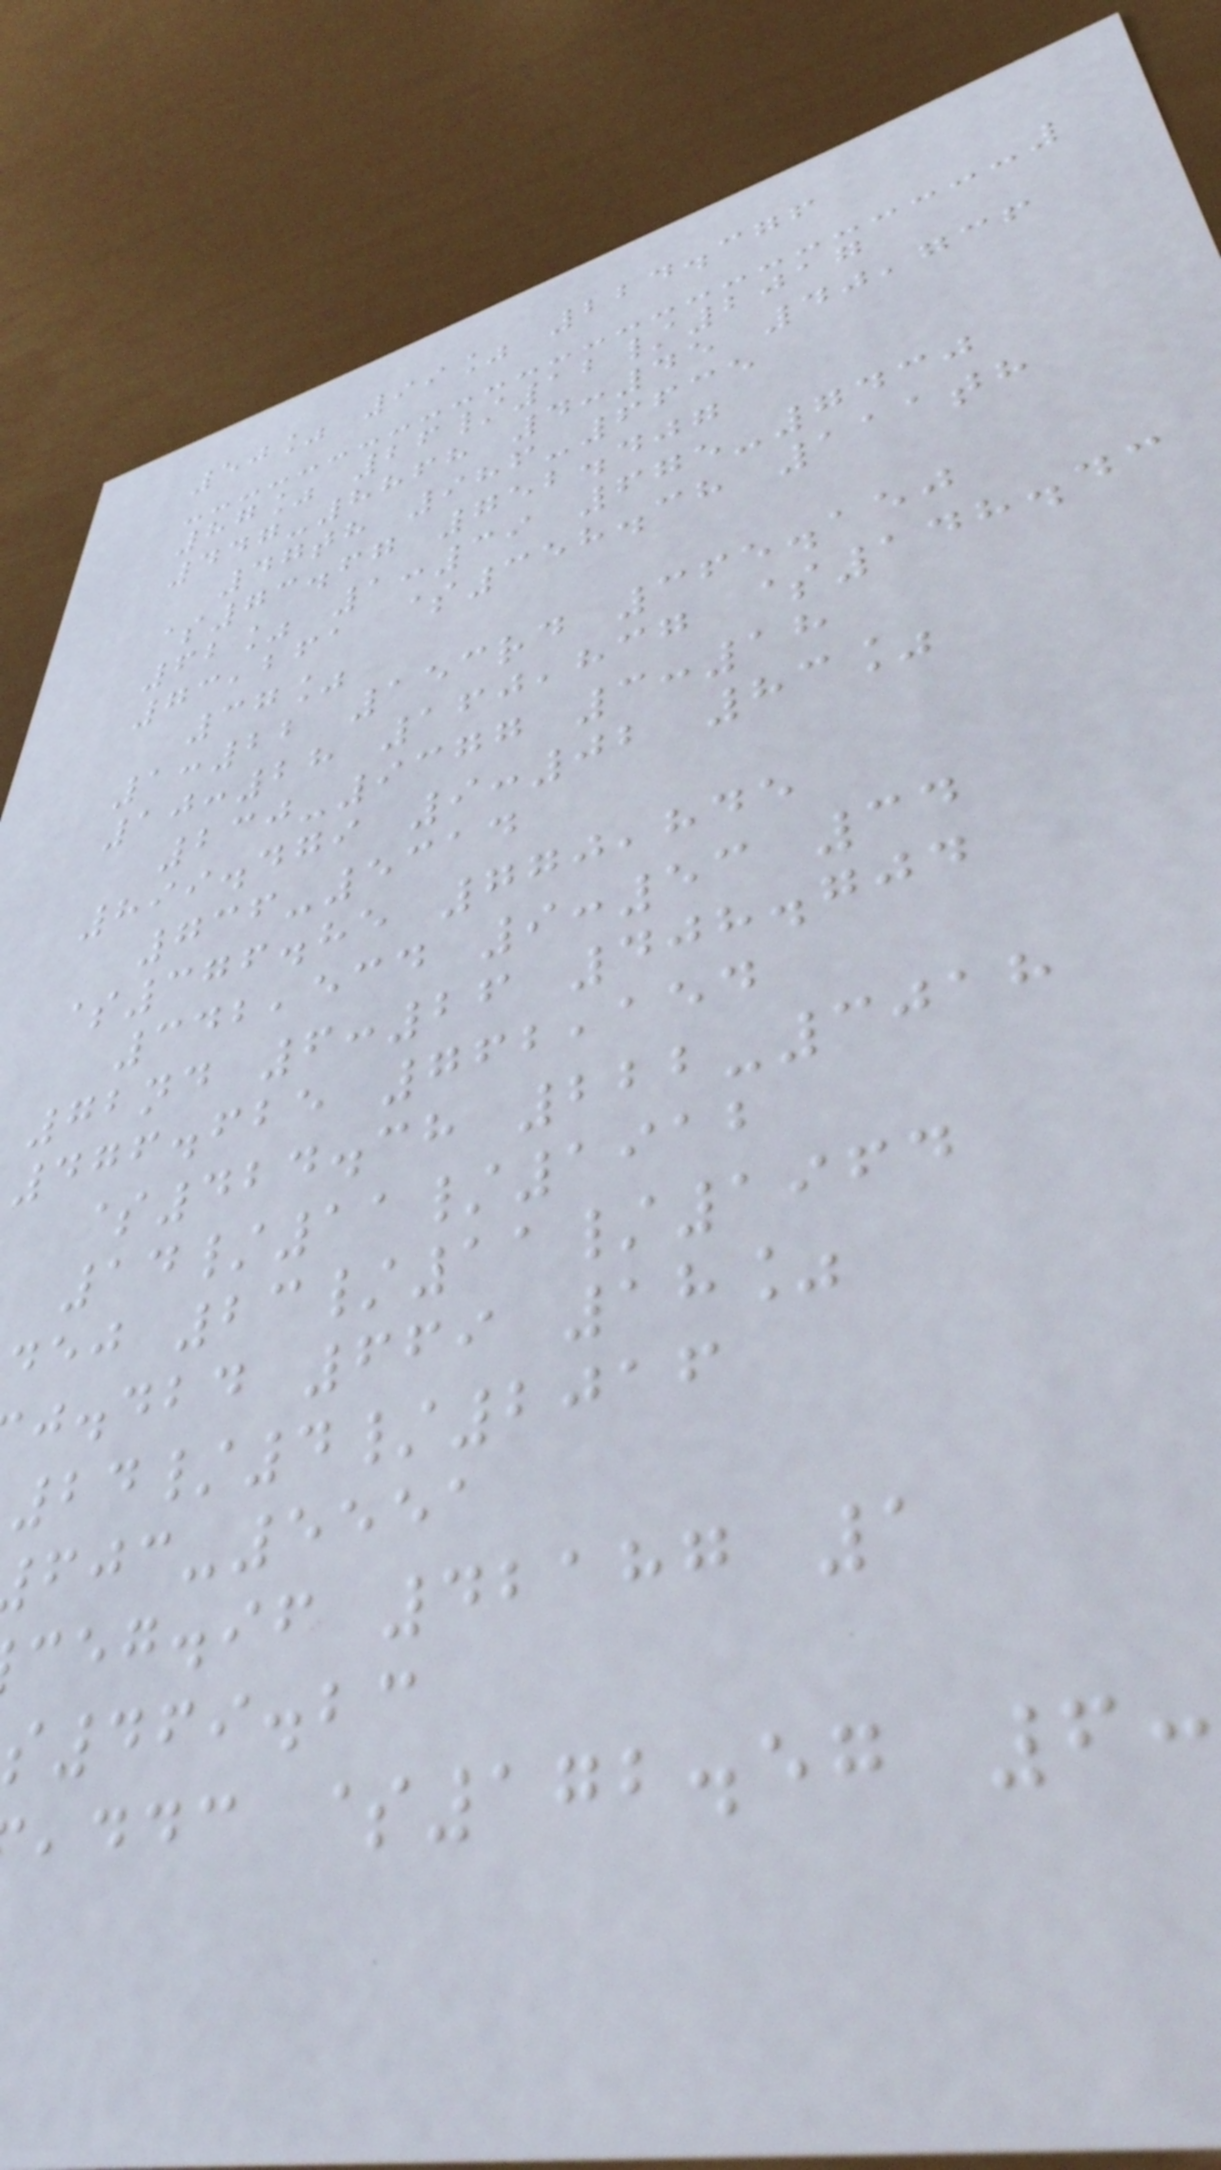50% 99% 224.376
87% 26/12/2017
447-8868 4:45 40,736
47th 986-6635
$73.67 752.407
62% 1:39 675-7430
73,261 $358.38 111th
37%
1:22 153rd 365.150
10:28 160,837 $148.43
230-9377 3:18
899.479 9:02 83%
736-5314
$376.85 770,845
342,534 9:53 34
72nd 6:26 408.704
476.625 762,154
$424.38 222-3018
14/11/1912
dej 23/11/1964
j.dbd 669 18%
24/4/2016
-5551
ceg.if 42187 1
469.23
,ddc $172.57 6:
